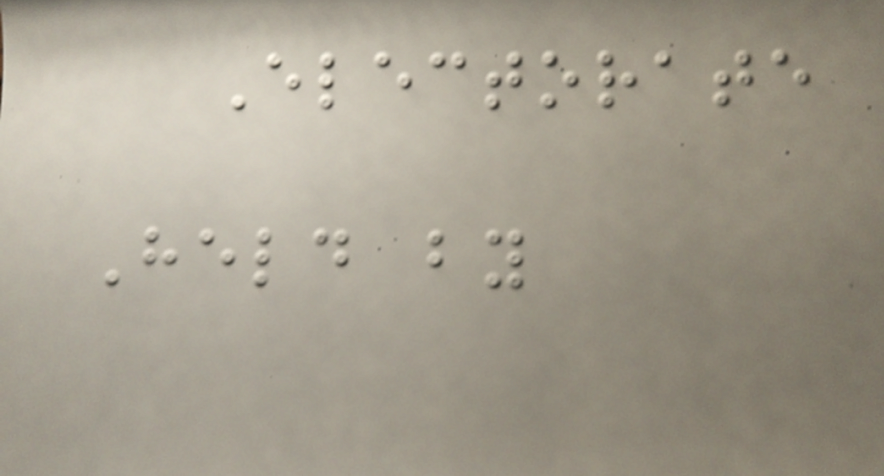Electorate
Held by
